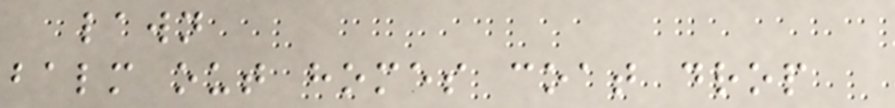lawn
balm out homes coat drop
